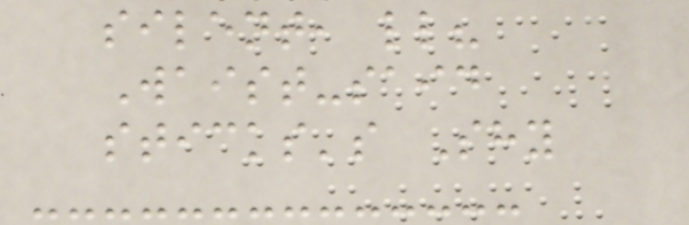silent, ll?
Waist-said
sticks's Shy
